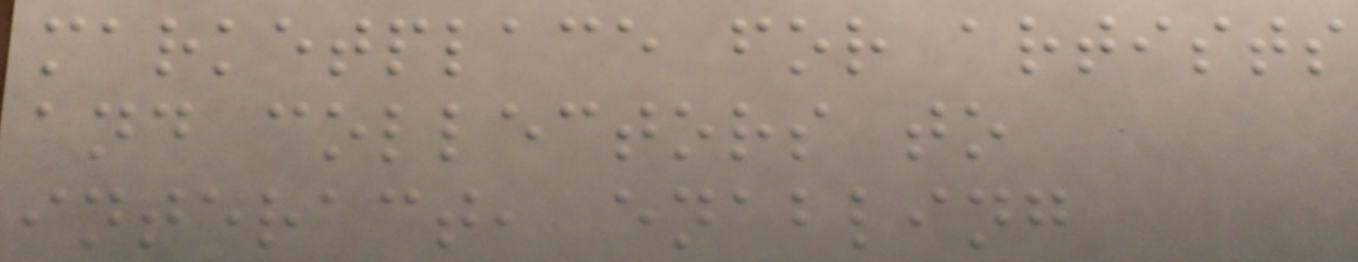marketplace for artists
and collectors to
interact, enabling
